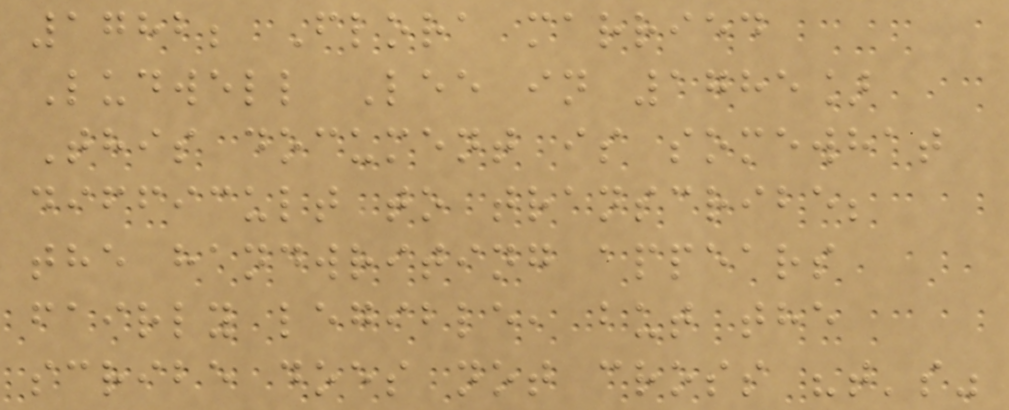1782; Flora married
Ludwell Lee in 1785]
This document is somewhat
difficult to transcribe;
the handwriting appears
fairly legible, but the
scribe does not cross "t's"
